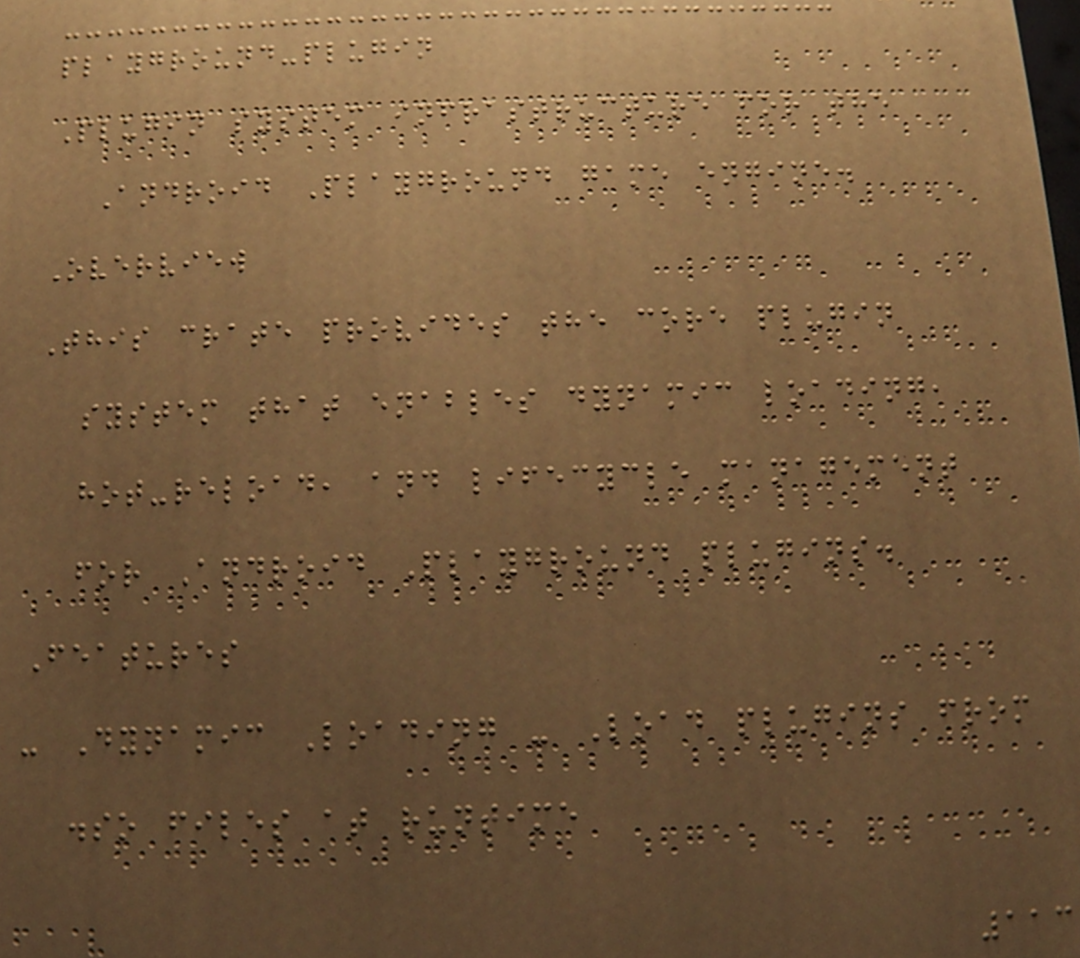playground-plugin
Plugin system infrastructure for the
Android Playground game engine.
Overview
This crate provides the core plugin
system that enables dynamic loading,
hot-reload, and lifecycle management
for Android Playground plugins.
Features
- Dynamic Loading - Load plugins from
.so files at runtime
113
